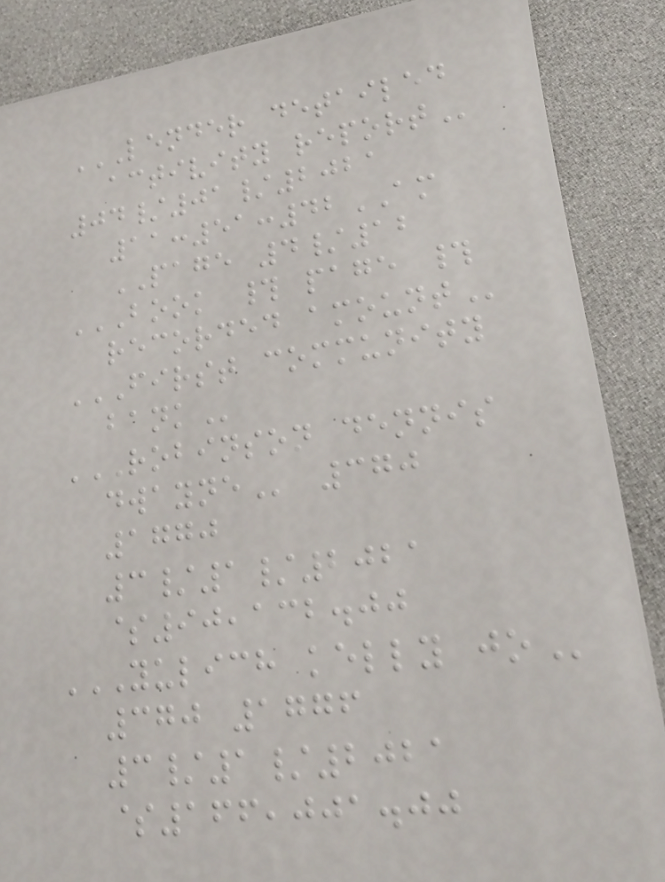LENDER DETAILED
ACTIVITY REPORT
04/01/2021
11:51:42AM
PAGE 4/12
BOOK # PAGE #
RECORDED AMOUNT
FIRST COMMUNITY
BANK
ROBINSON DENNIS
DWAYNE 370
1770
3/1/2021
$90,132.00
YULICH KELLY JO
370 1776
3/1/2021
$166,001.00
